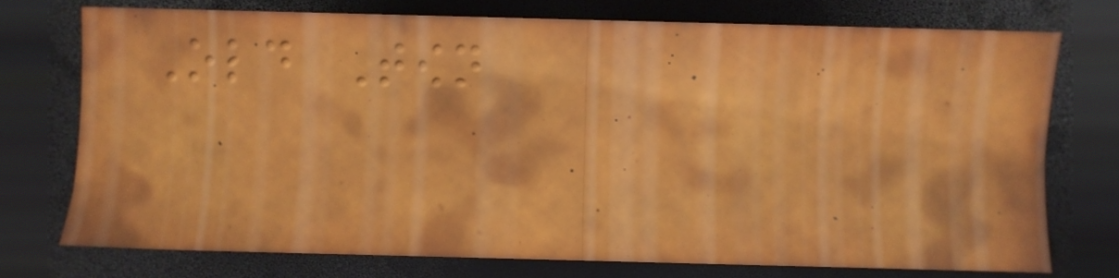Old Town
